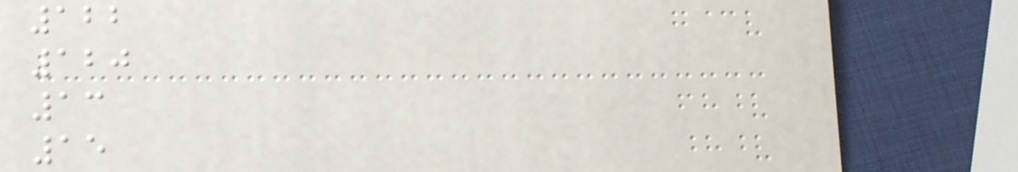122
120
13
15
